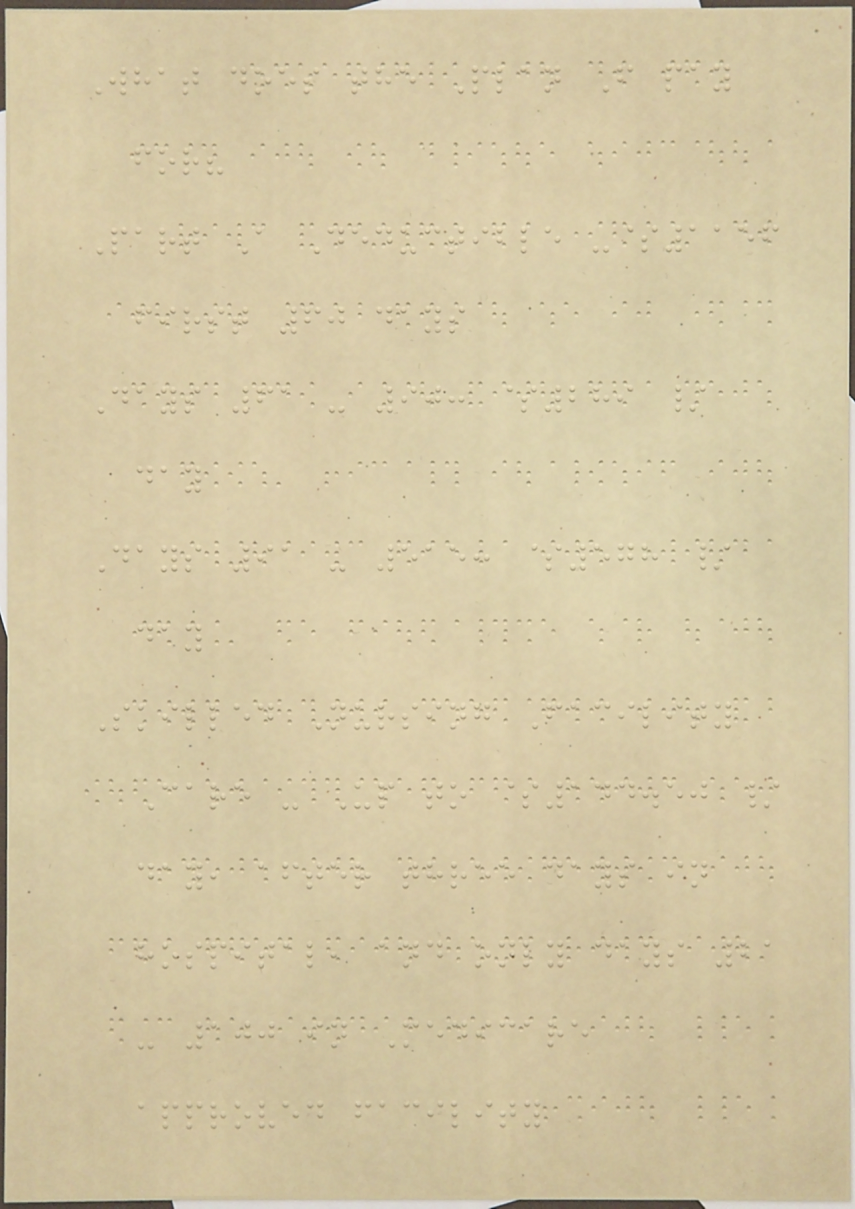What does the Plan F pay
for?
Part A Deductible -$1156
first 60 days
Days 61 - 90: $289 /
day
Days 91 - 515: $578 /
day
Skilled Nursing Facility
Care - Up to $144.50 /
day, after three days in
hospital, and only days 21
- 100 in Medicare
approved facility
